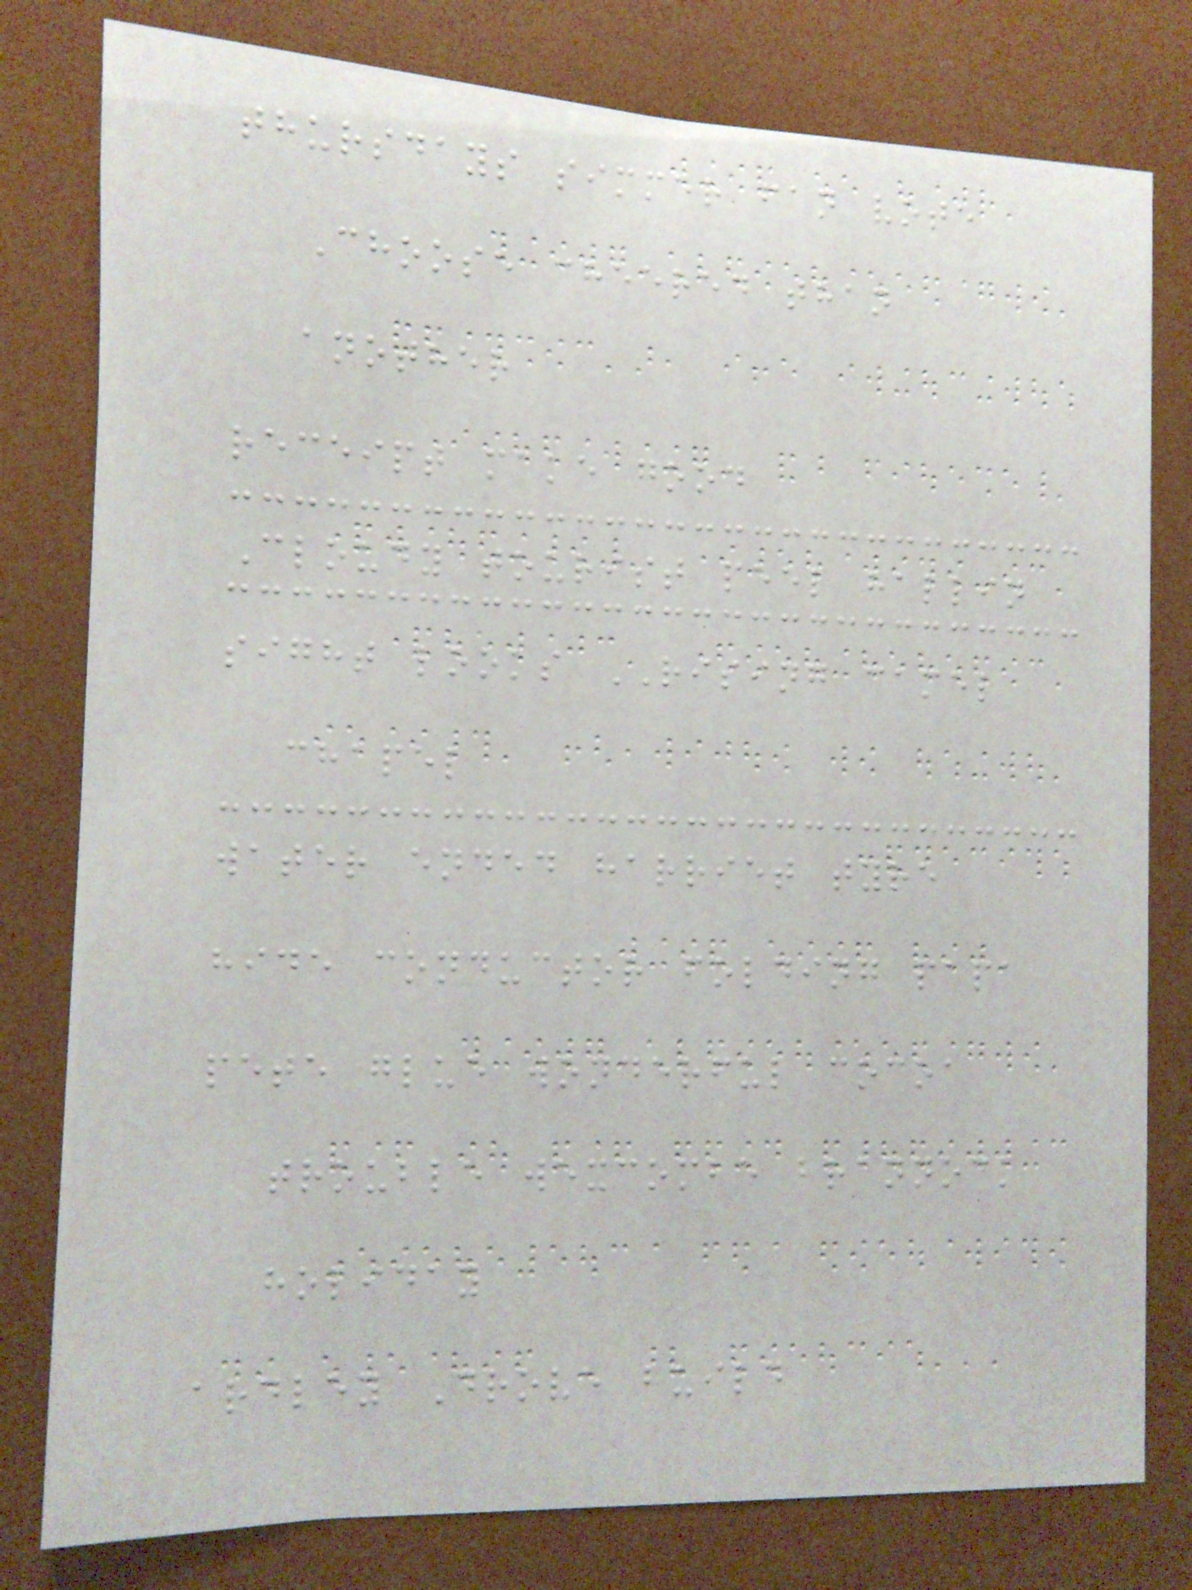thursdays simmer fan vote
Choose cheered than
another
receipt make good
Cloudy tourist peel hallin
sight looks RISING camel
chapel
water ended harriet tyre
hide conductor folding papa
pete glue wonderful cocoa
trouble wexcombe brannock
holiday
ardley Drove build
